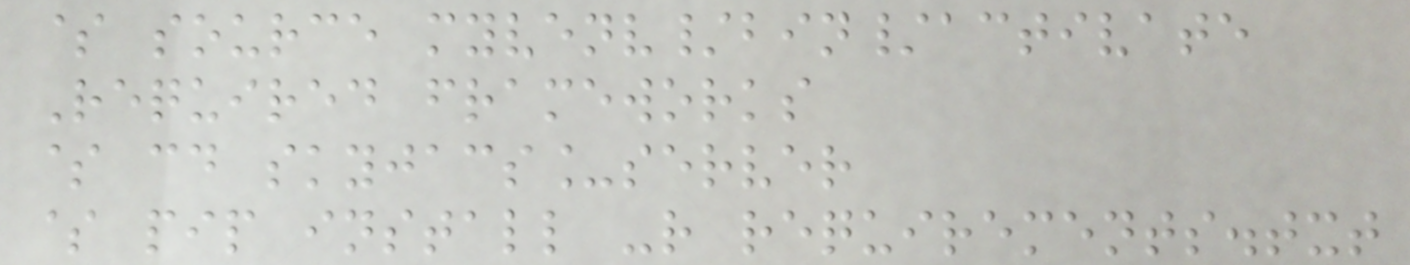$ source myvenv/bin/activate
Required frameworks
$ cd skyjacs_server
$ pip install -r requirements.txt
